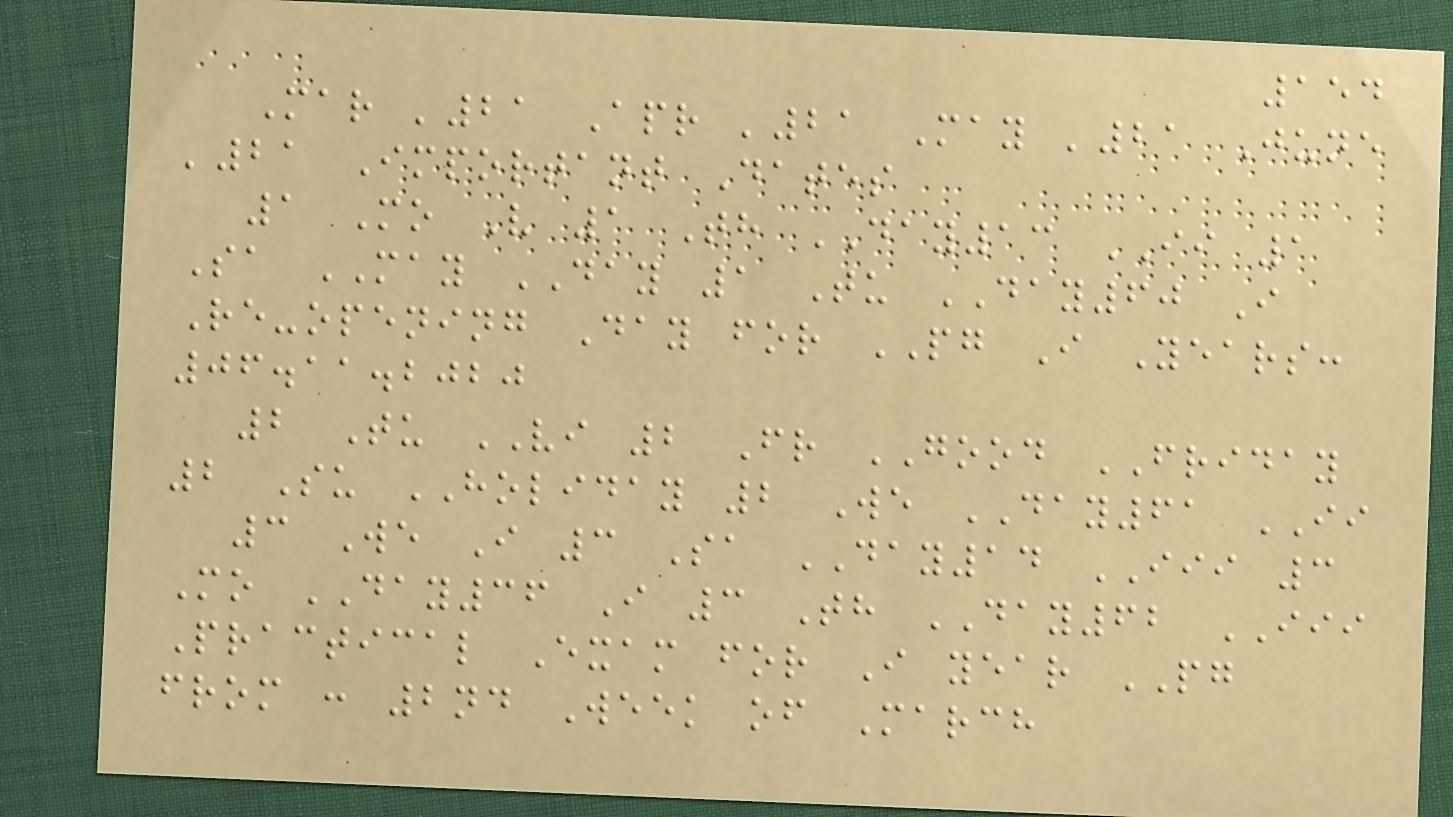154
Mar '21 Apr '21 May '21 June
'21 Important Dates
1 Mo V 1 Th DAY13 II 1
Sa MAY DAY 1 Tu DAY60 I
Re-opening Day for PG I Years:
06.11.2020
2 Tu VI 2 Fr GOOD FRIDAY
2 Su HOLIDAY 2 We DAY61 II
3 We I 3 Sa DAY14 III 3
Mo DAY36 I 3 Th DAY62 III
Practical Exam for I year PG
from : 2nd Week of March
